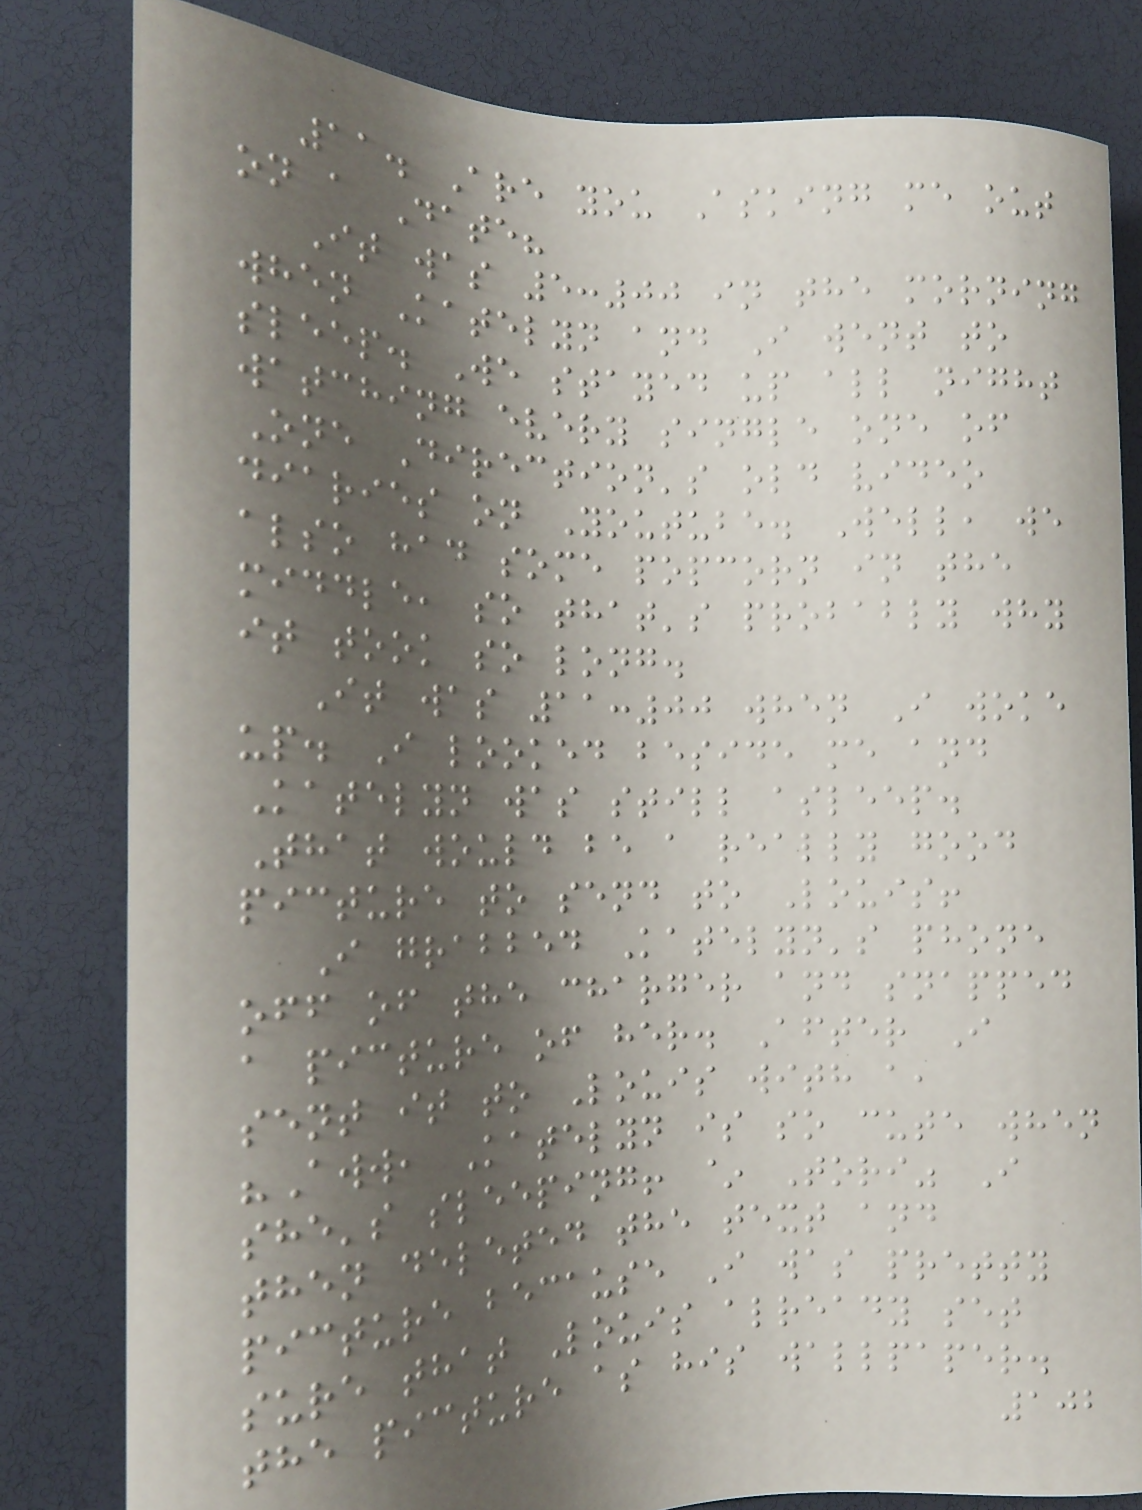11. Are you Asking me out
on a Date?
It was 5:00 in the morning
when Katelyn and I went to
sleep. We stayed up all night
watching every single one of
One Direction's old video
diaries on Youtube. Well, we
also had some popcorn in the
middle, so that's probably why
it took so long.
It was 11:00 when I woke
up. I looked beside me and
Katelyn was still asleep.
That would be a really good
picture to send to Louis!
I grabbed Katelyn's phone
off of the charger and snapped
a picture of her. After I
sent it to Louis with a,
"Aww, Katelyn is so cute when
she's sleeping! ~ Tori" I
then deleted the text and
picture because I was pretty
sure that Louis already set
the picture as his wallpaper.
102
